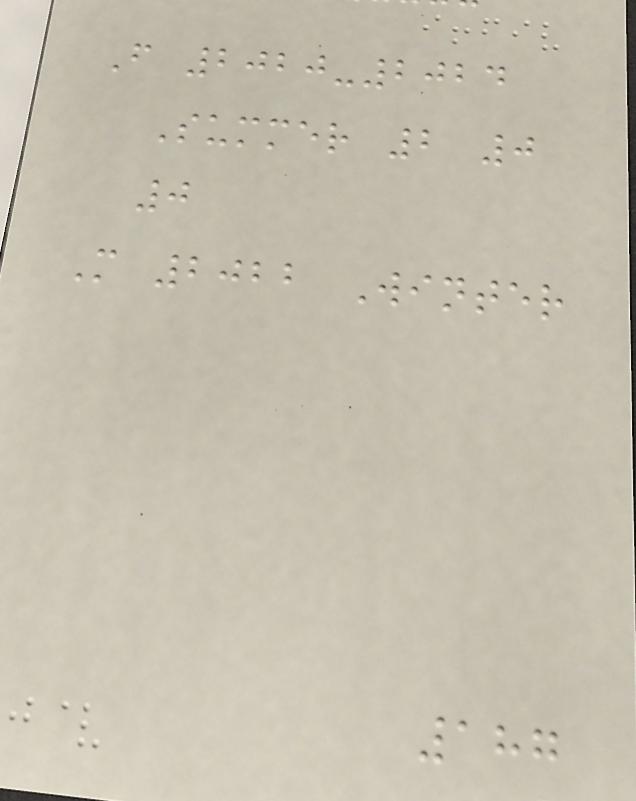F 2020-2024
Summer 2 0
0
M 2022 Winter
187
